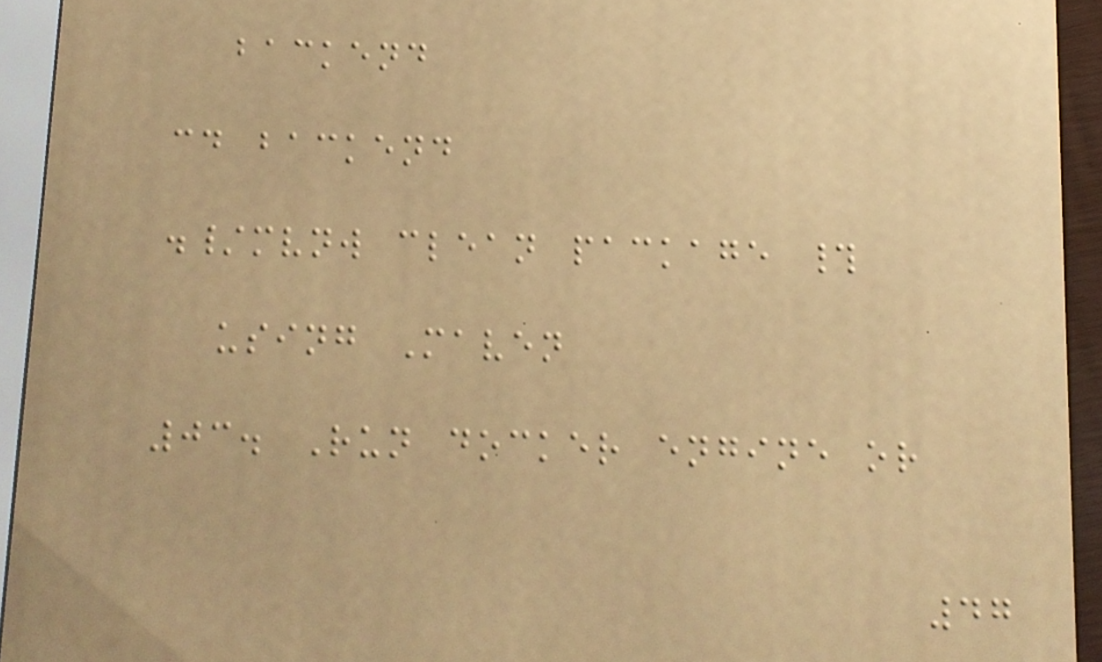backend
cd backend
./mvnw clean package #
using Maven
03. Run docker engine or
47
